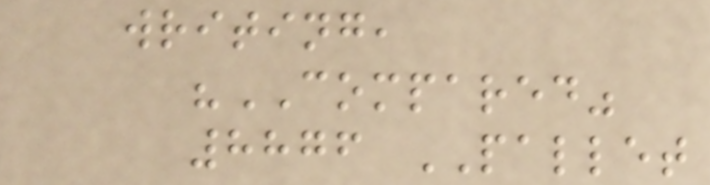writing,
"COMPARED"
8876 PALLET
